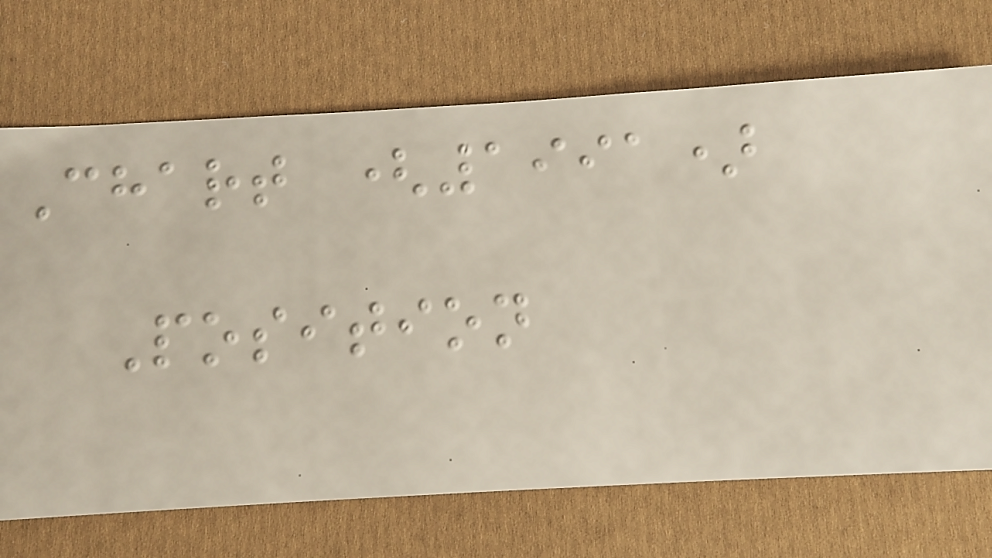Chart (1991)
Position
